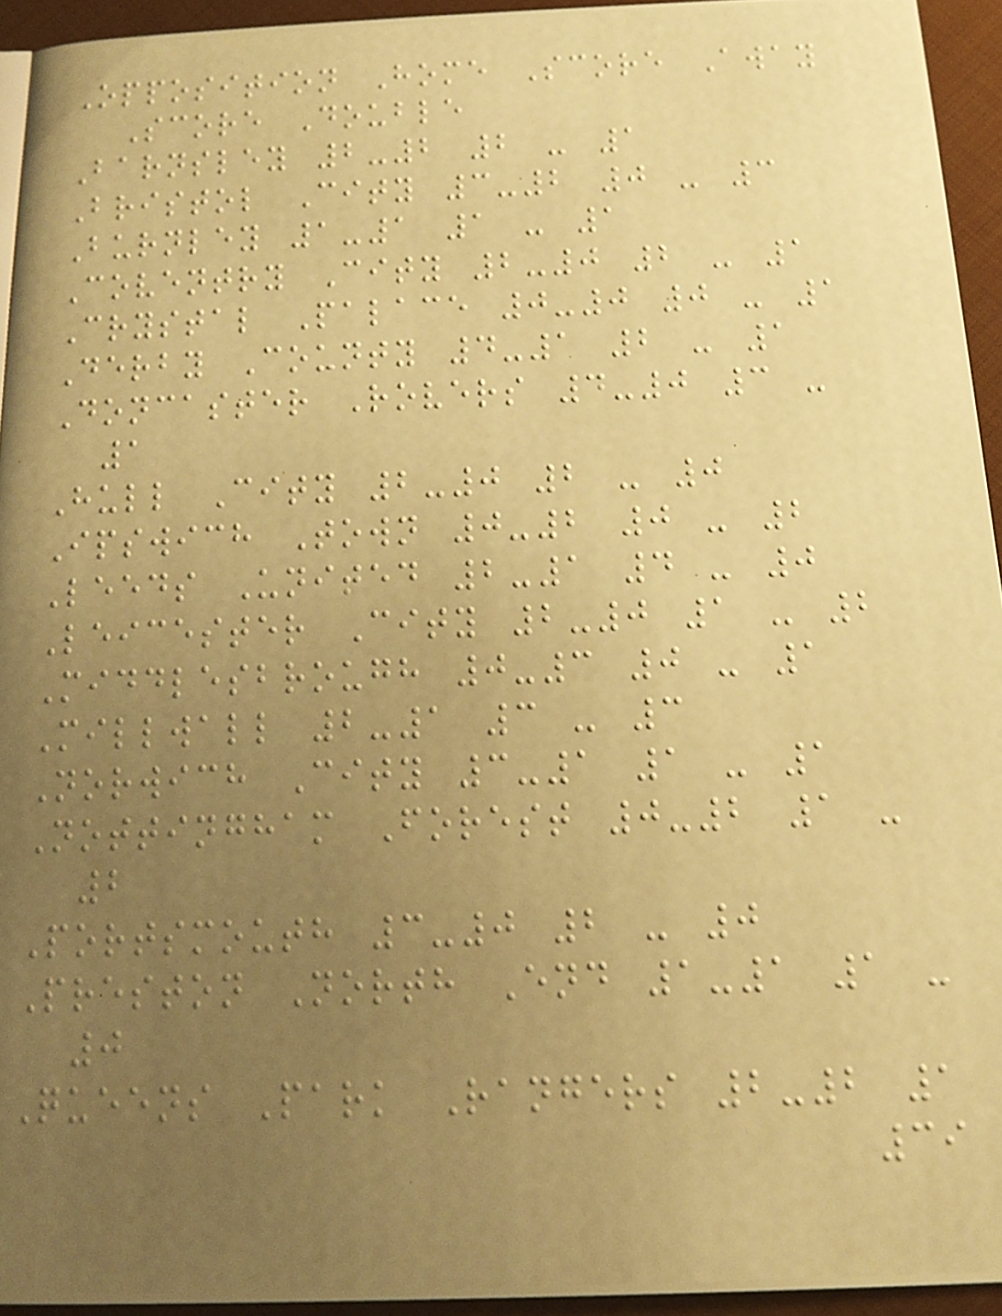Opposition Home Score Away
Score Double
Barnsley 2-2 2 - 1
Bristol City 3-2 0 - 3
Burnley 1-1 1 - 1
Coventry City 2-0 2 - 1
Crystal Palace 0-0 0 - 1
Derby County 4-1 2 - 1
Doncaster Rovers 4-0 3 -
1
Hull City 2-0 2 - 0
Ipswich Town 0-2 0 - 2
Leeds United 2-1 4 - 0
Leicester City 2-0 1 - 2
Middlesbrough 0-3 0 - 1
Millwall 2-1 3 - 3
Norwich City 3-1 1 - 1
Nottingham Forest 0-2 1 -
2
Portsmouth 3-0 2 - 0
Preston North End 1-1 1 -
0
Queens Park Rangers 2-2 1
39
